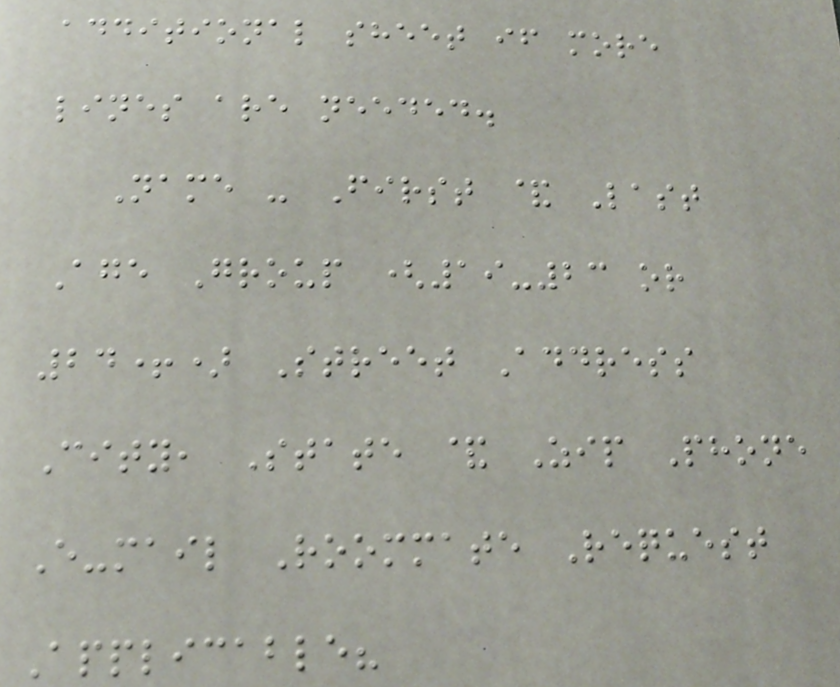additional sheet if more
lines are needed.
Name - First & Last
Age Group (19-23 or
24+) Street Address
City, State & Zip Phone
E-mail Roommate Request
Applicable?
